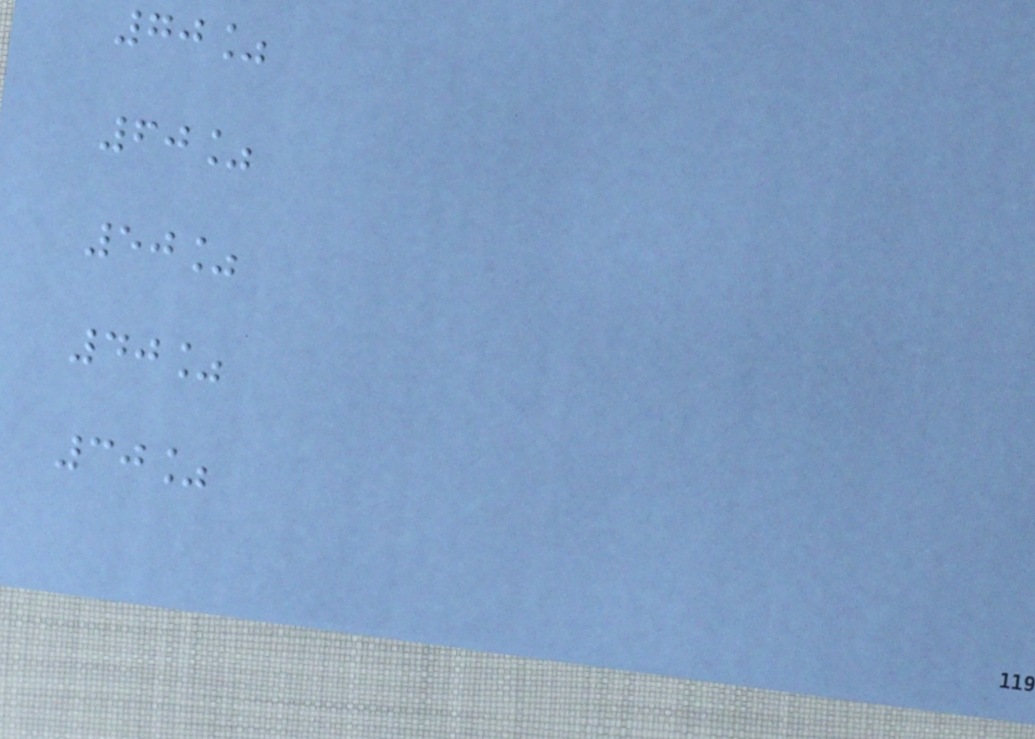70%
60%
50%
40%
30%
